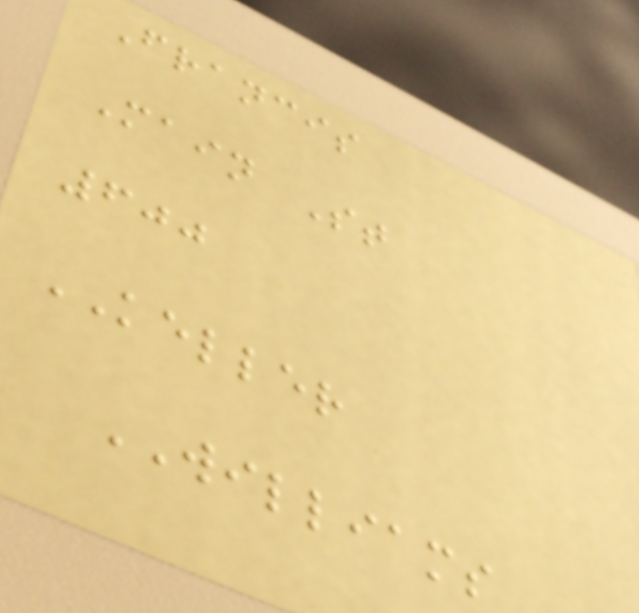Francis
Main St
600
KELLER
WILLIAMS
